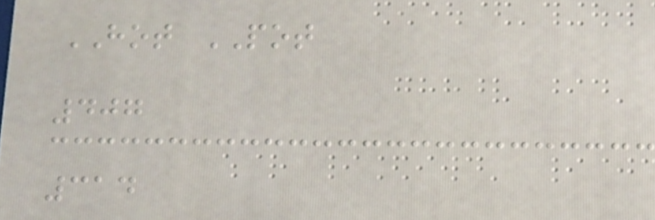HOT POT
407
314
